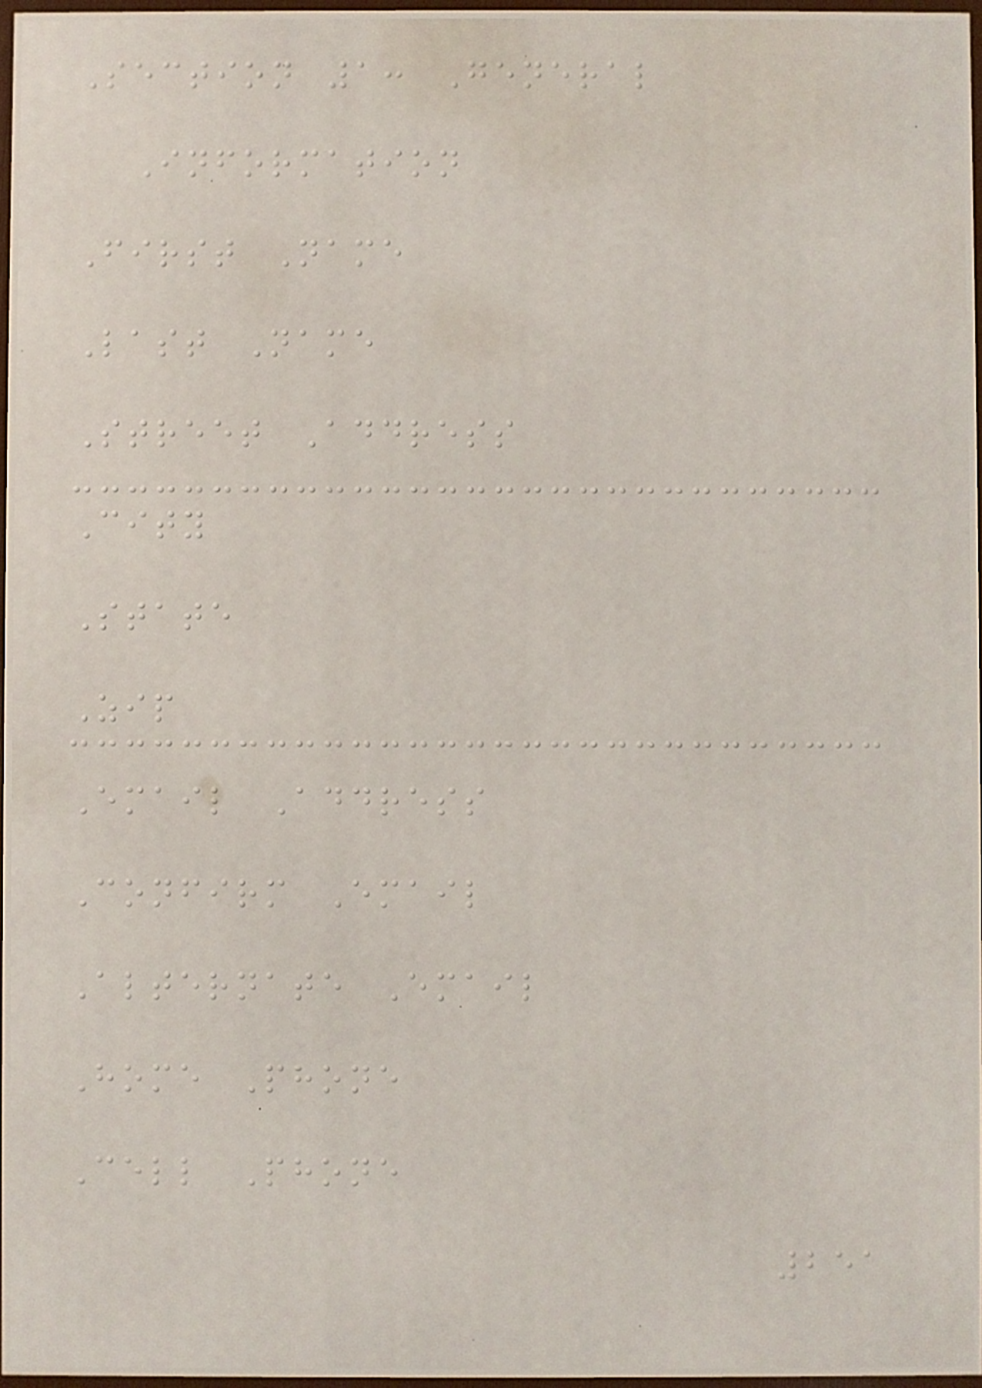Section 1: General
Information
First Name
Last Name
Street Address
City
State
Zip
Email Address
Confirm Email
Alternate Email
Home Phone
Cell Phone
251
